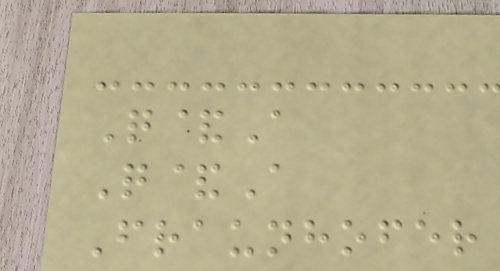Q&A
Q&A
Fraunhofer
